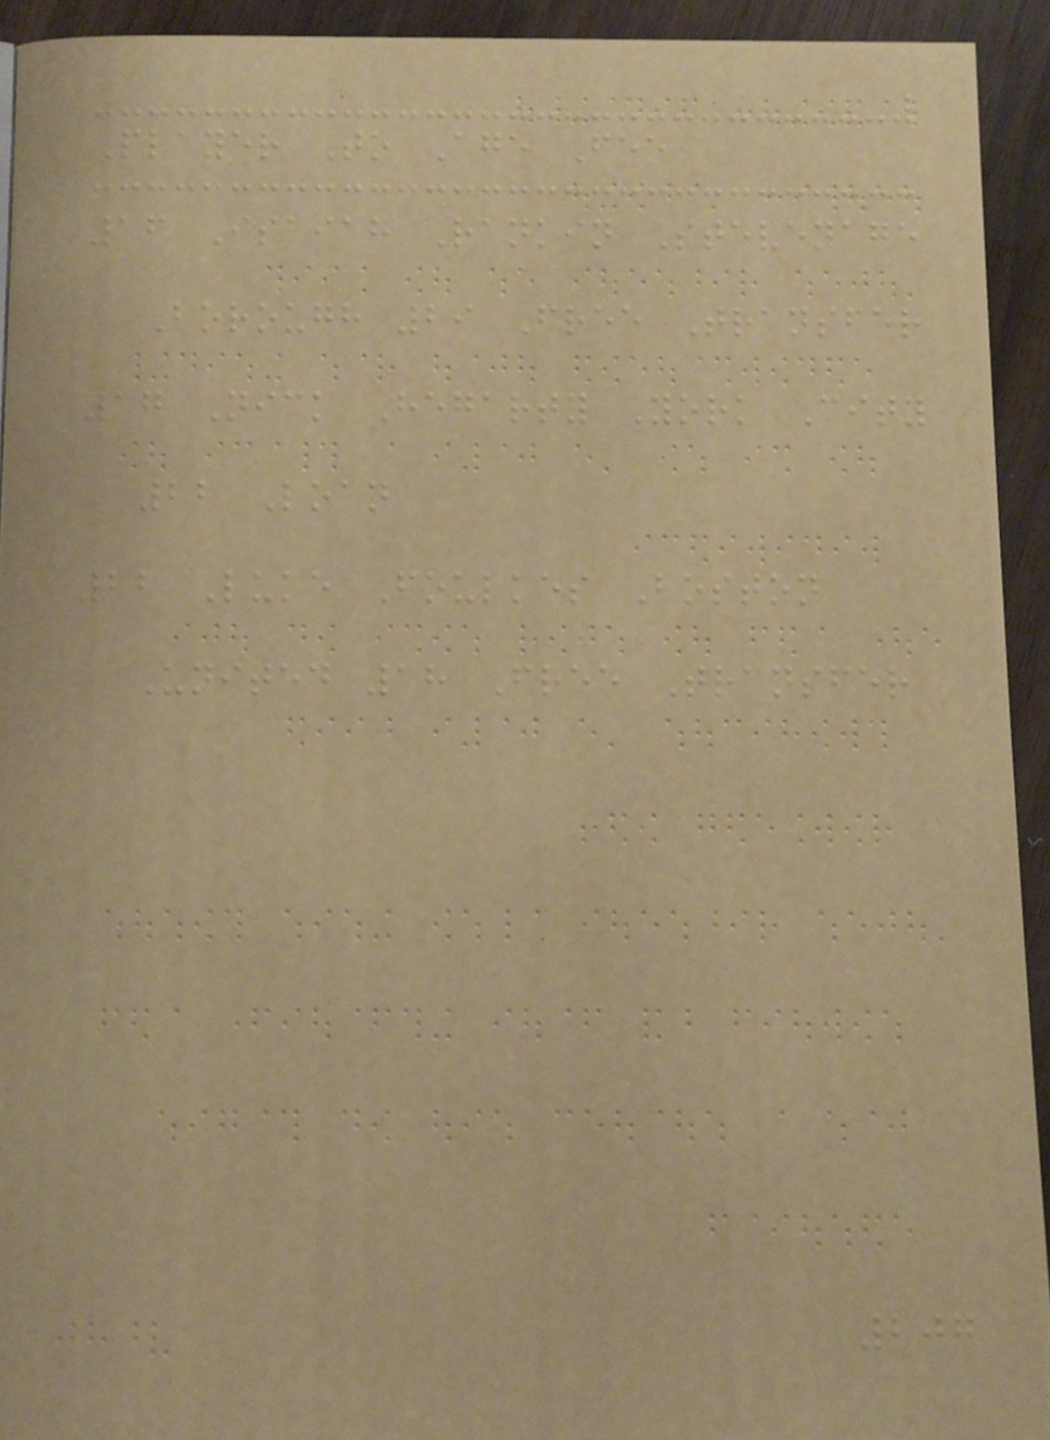Player To Age Fee
16 Isaiah Rankin Stevenage
Borough 29 Free Transfer
17 Nick Hegarty York City
22 Loan
22 Luke Foulkes Boston
United 18 Free Transfer
207
